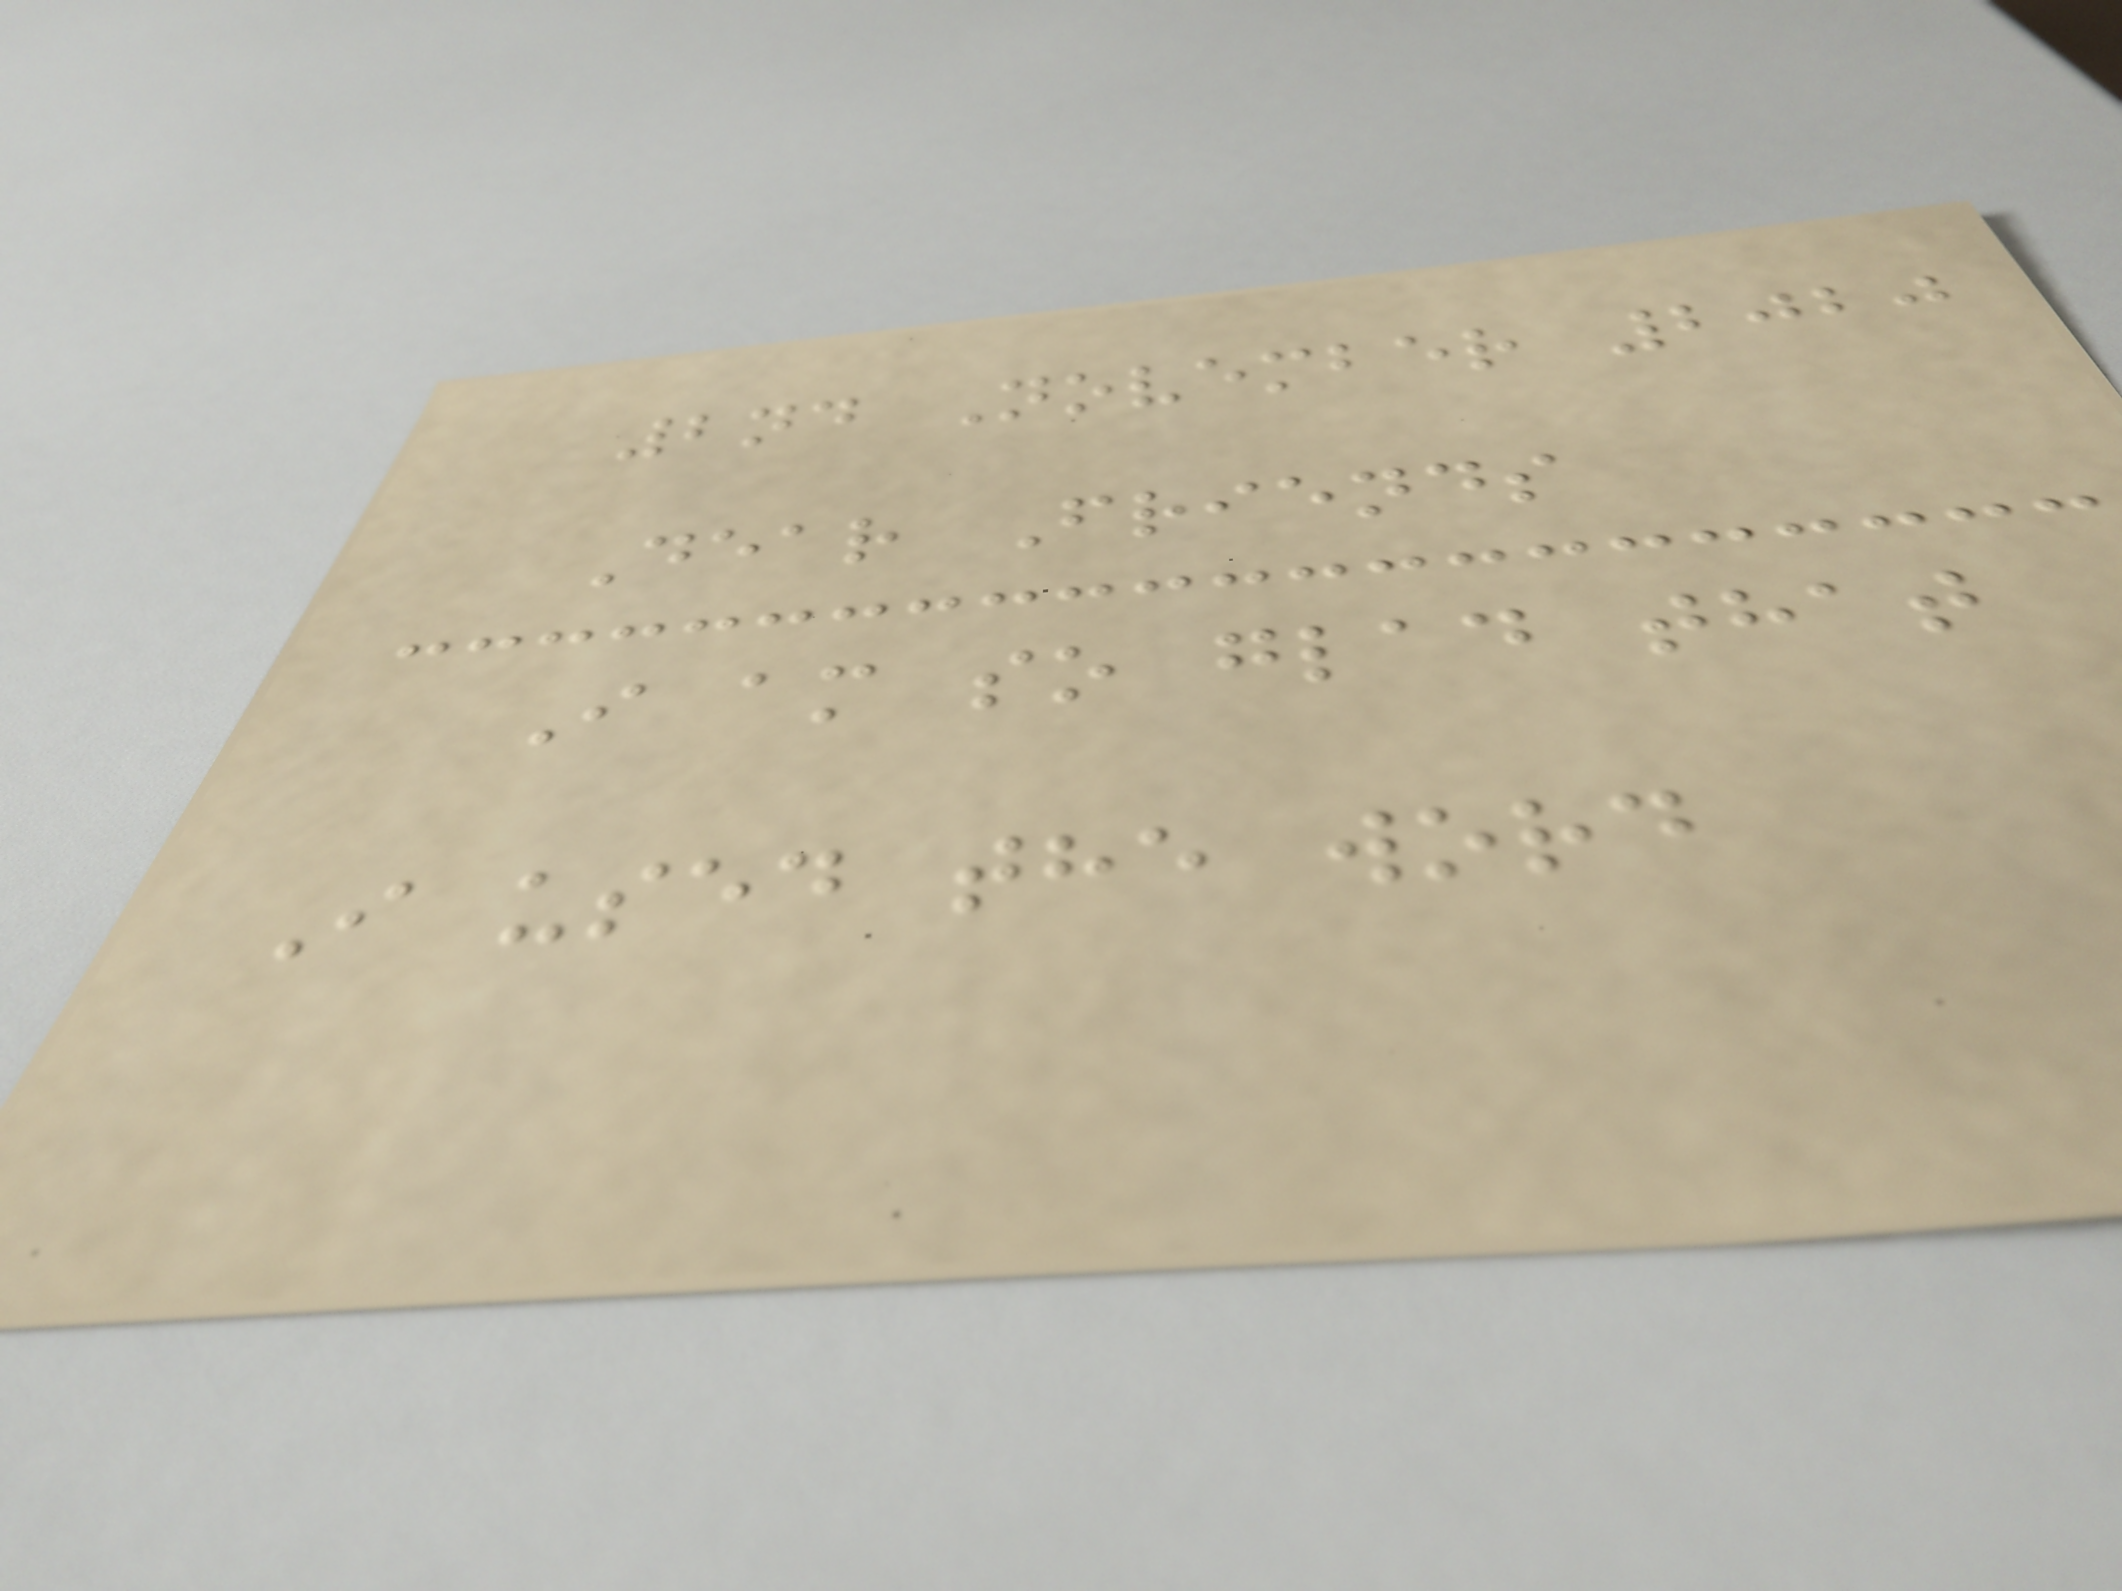2nd November 2020
Dear Friends
I am so glad that
I used the word
